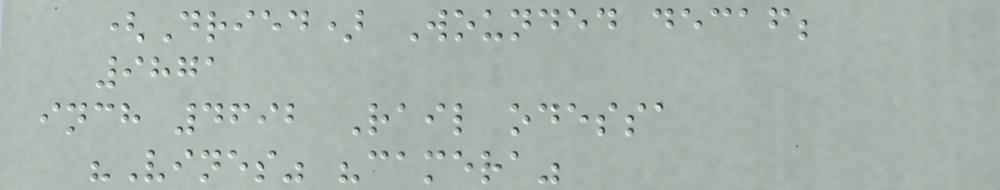(Dried) Wounded decaf;
9871
inch 4692 Rail odessa
"Vines" "camera"
